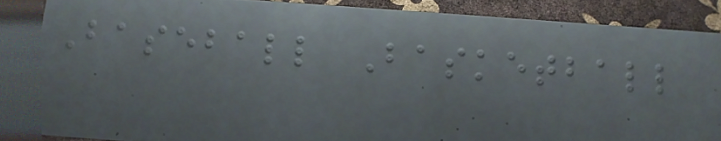Baseball Basketball
